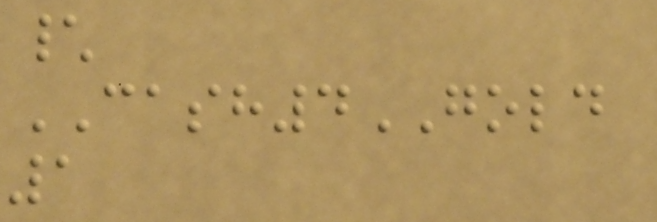\
CASH4GOLD
1
